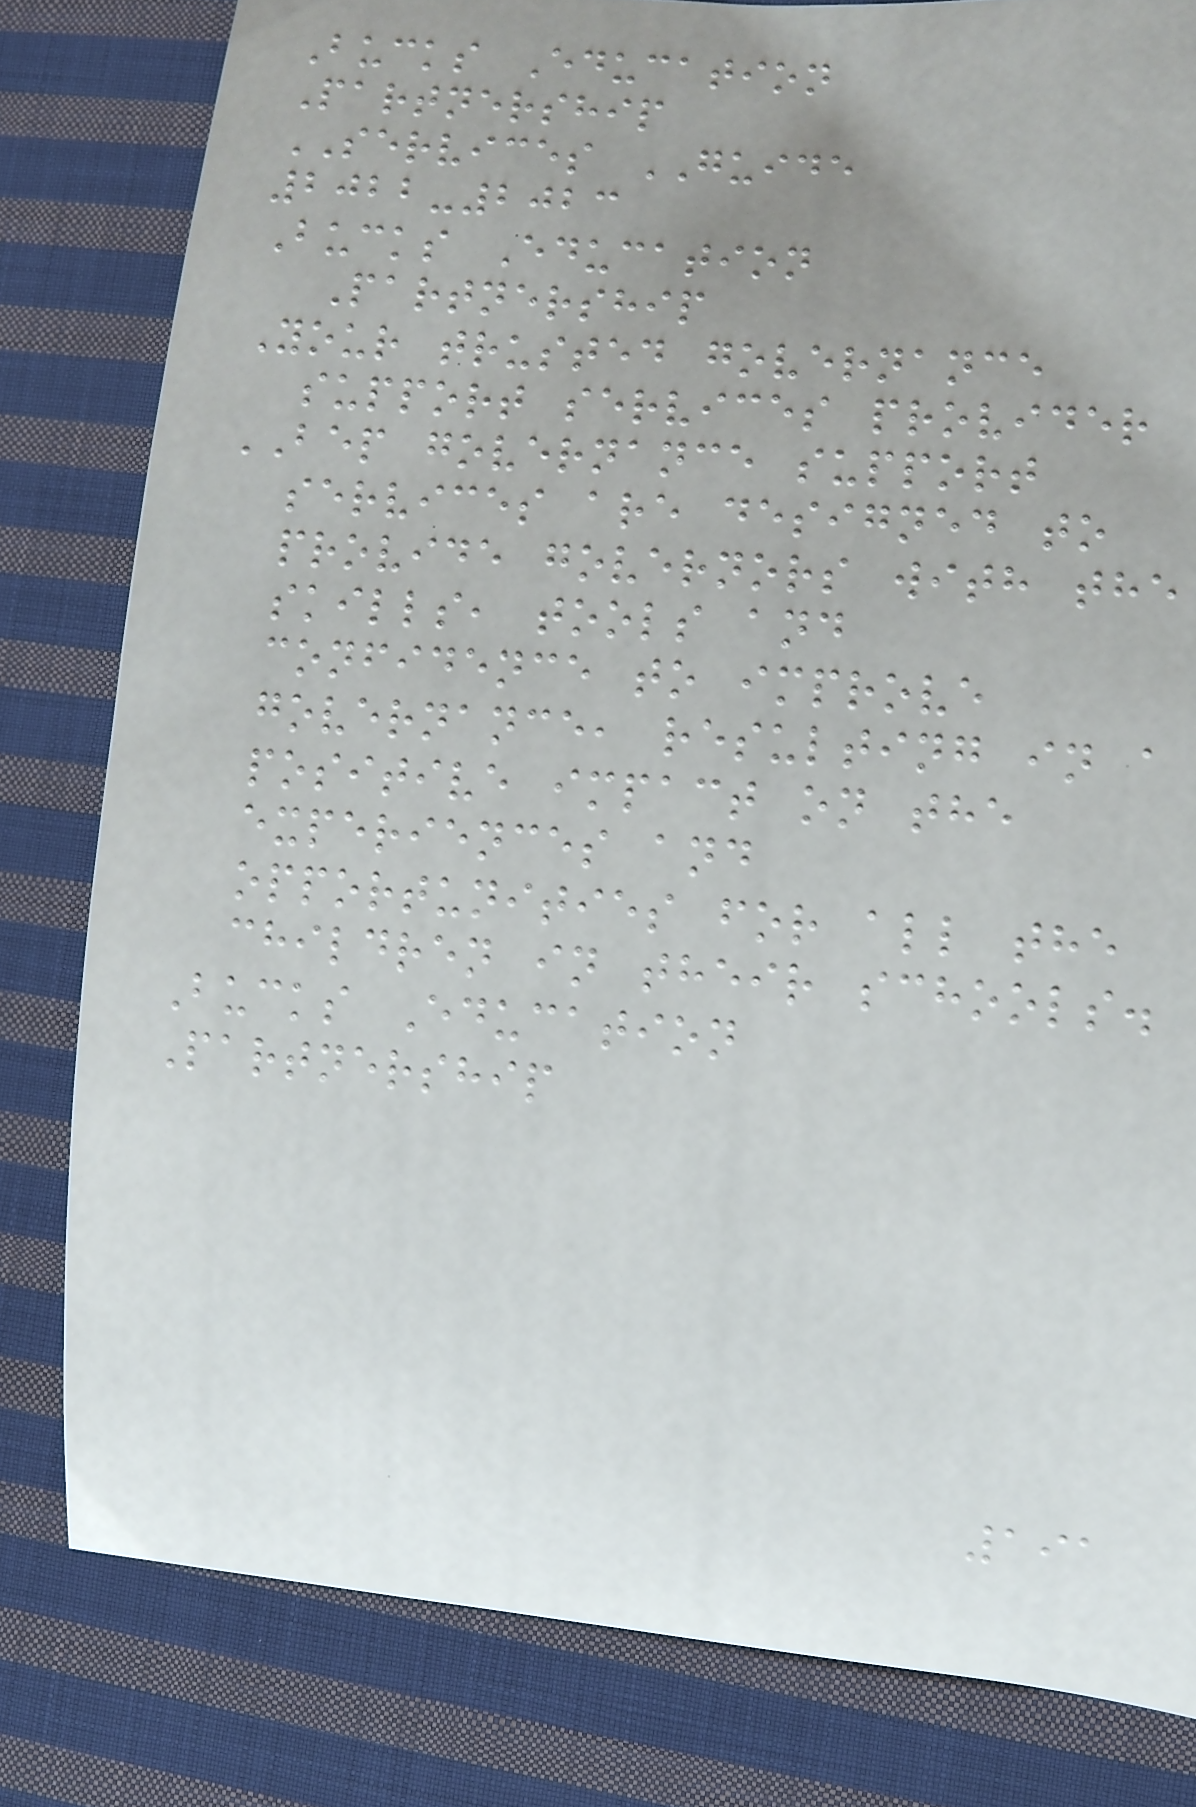Bucks Education
Partnership
SERVICES GUIDE
2022-2023
Bucks Education
Partnership
Your trusted governance
support services provider
BEP governance support
services are designed to
provide governors with the
skills, tools and
confidence to improve
governance, resulting in a
positive impact on the
experiences and
opportunities for all the
children in their schools.
Bucks Education
Partnership
191
